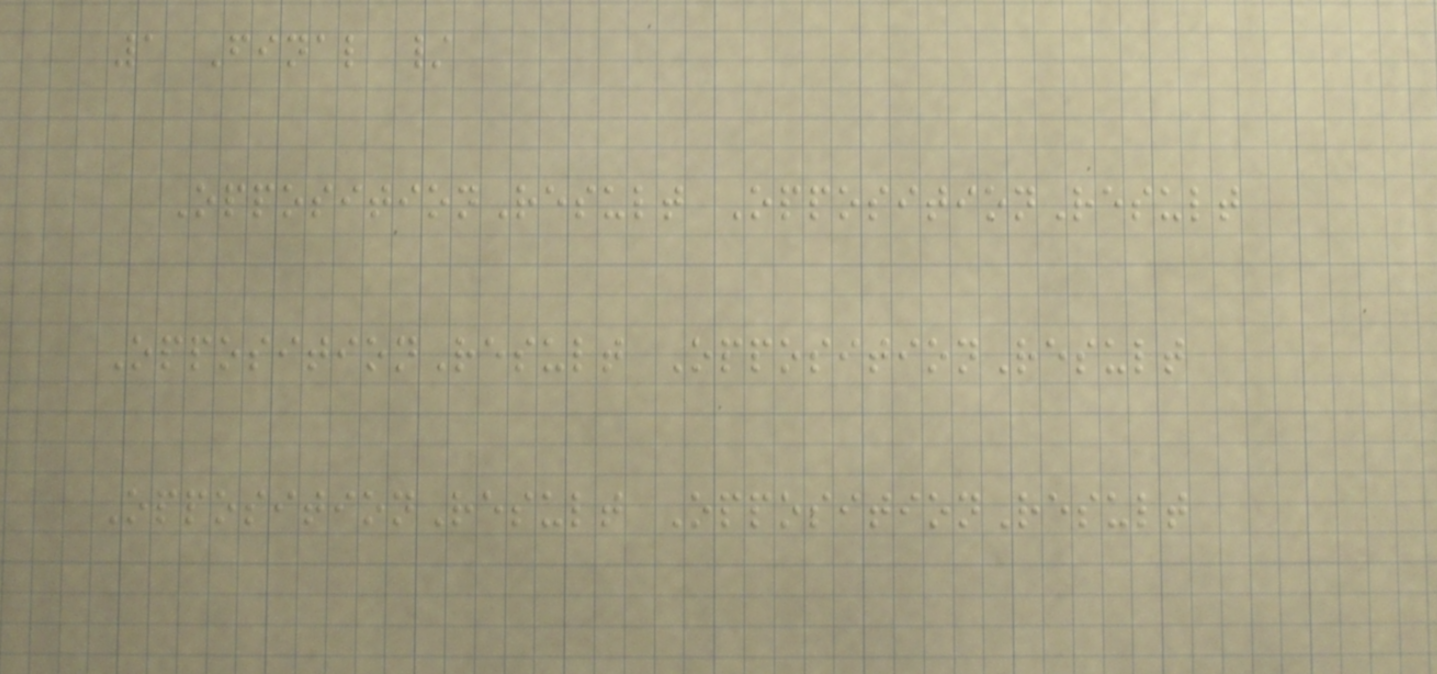1 Final /
OppositionResult OppositionResult
OppositionResult OppositionResult
OppositionResult OppositionResult
